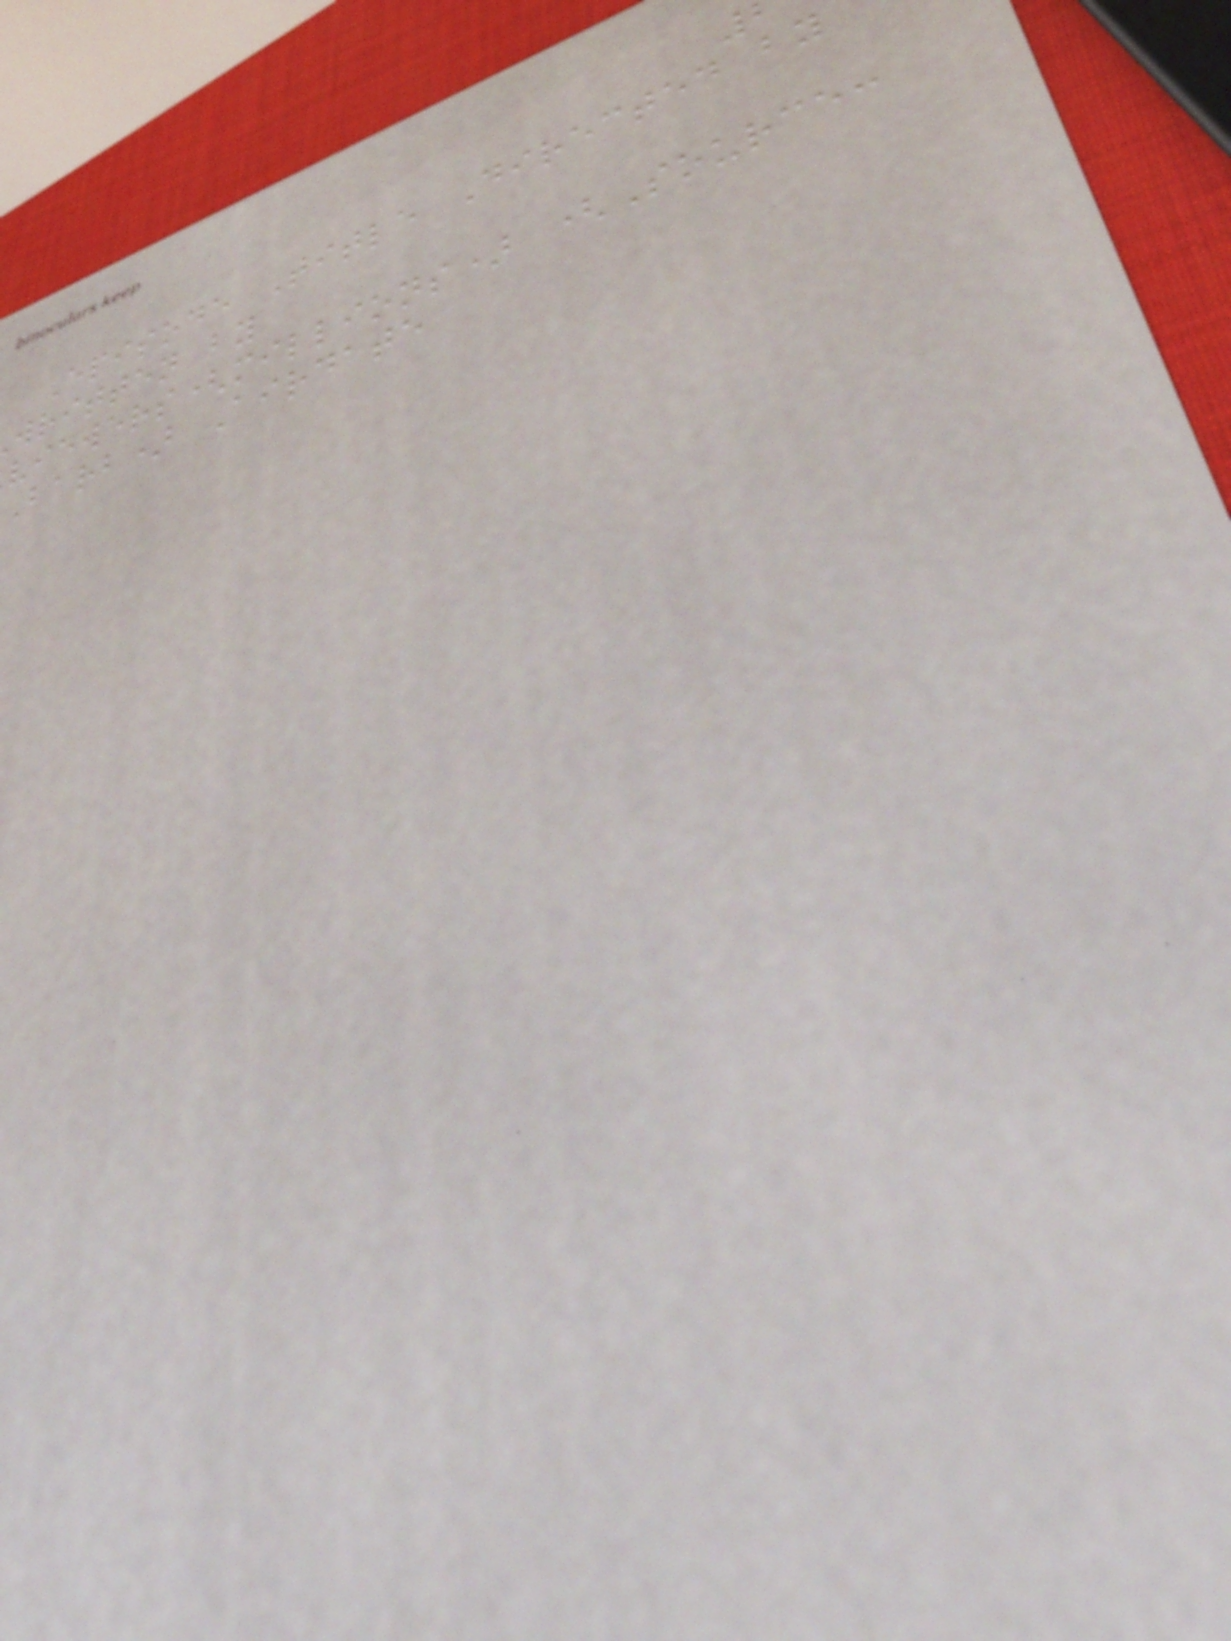Episode Title Directed by
written by
viewers(millions) (Source:
barb) Airdate
